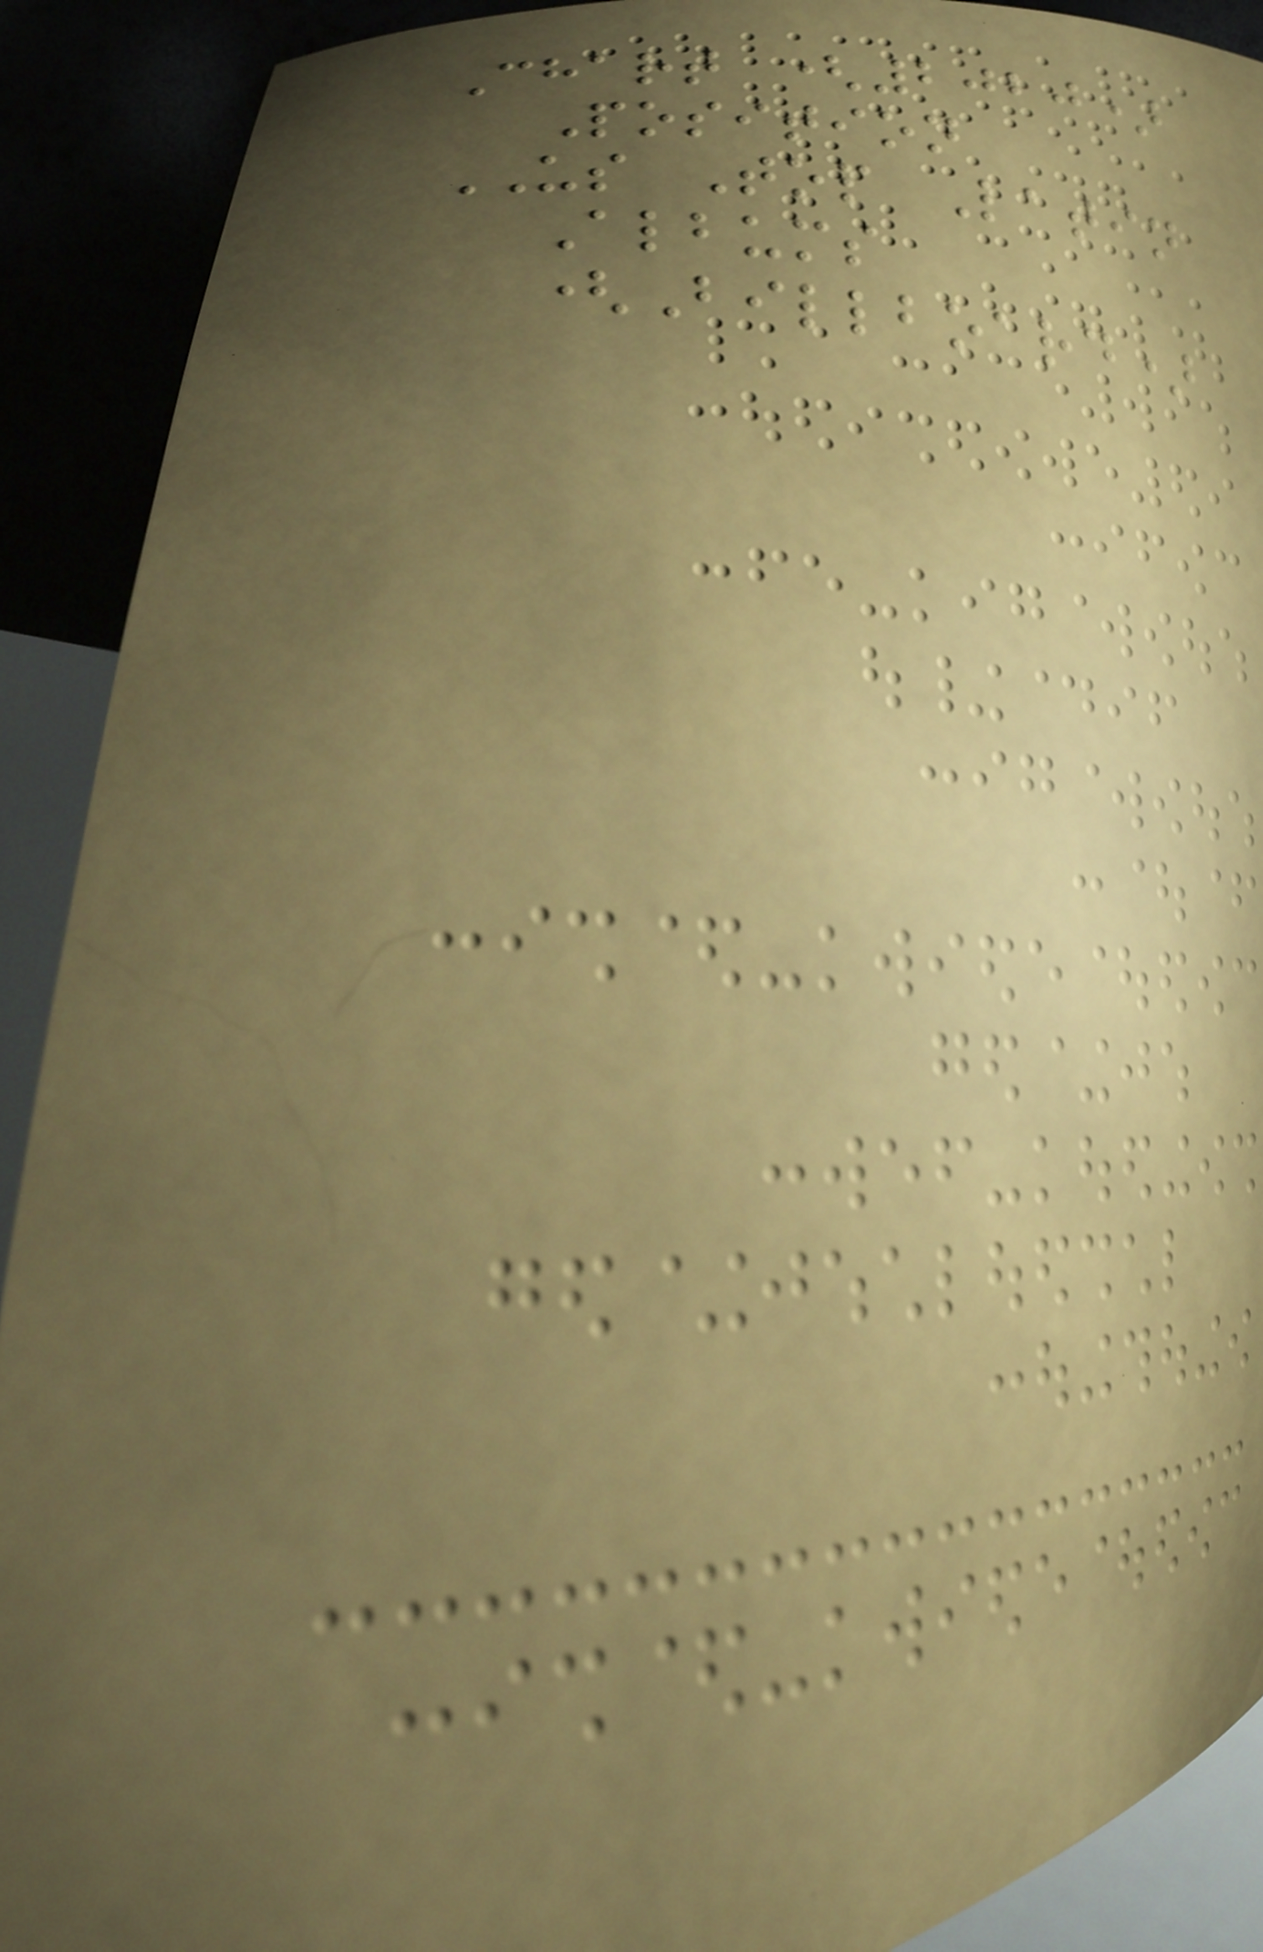Chart (2020)
Position
US Top Latin
Albums
(Billboard)
